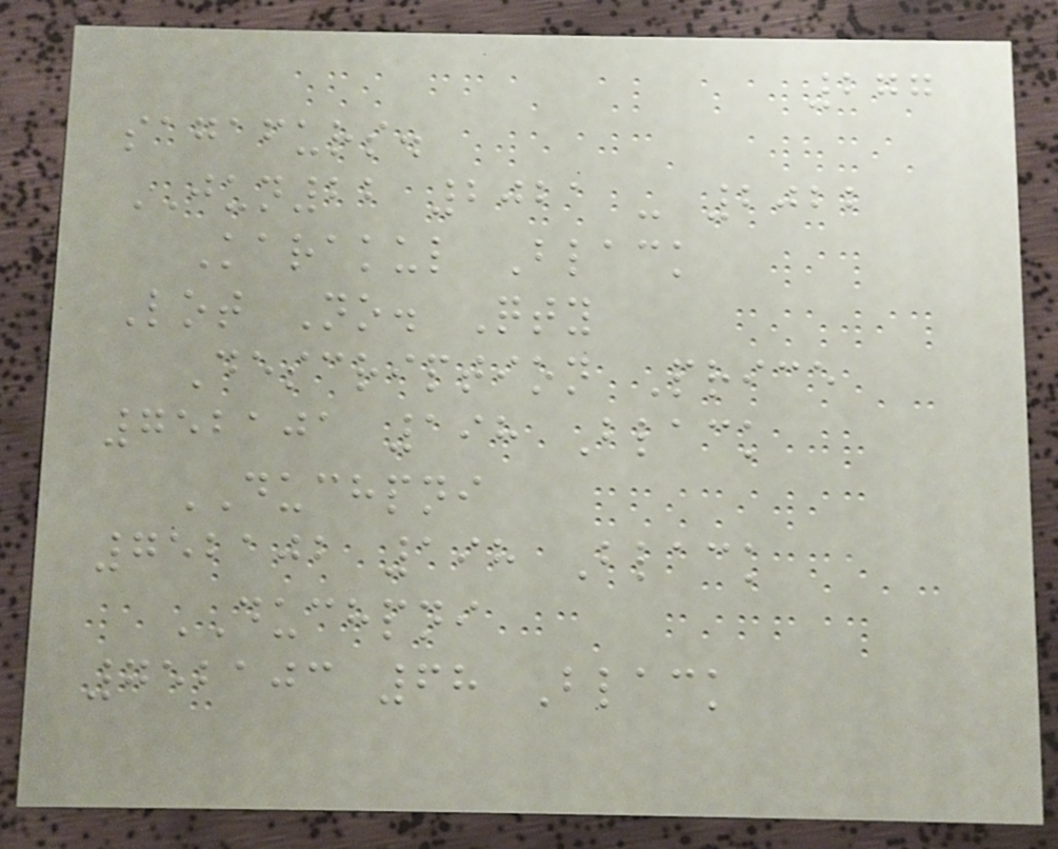277
sagafurs.
JUN22 2021 - 2022
Karakul Black
Lot No. Qty
Description Price
752101 198 Black
DUCHPNI
752102 198 Black
DUCHPNI
752103 68 Black
